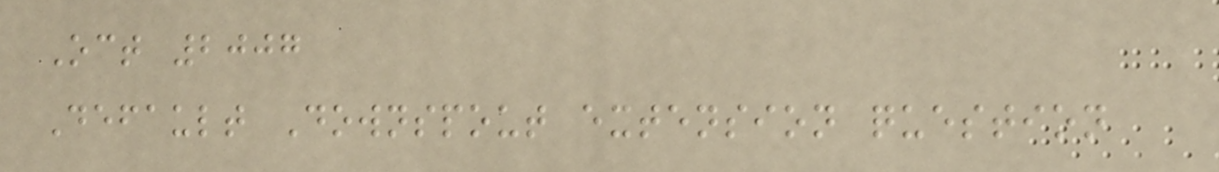Oct 2007
Default Downspout extension question
